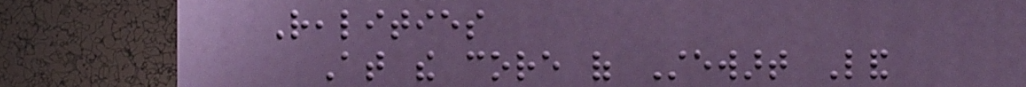Realities
At the core of Stewart Land
